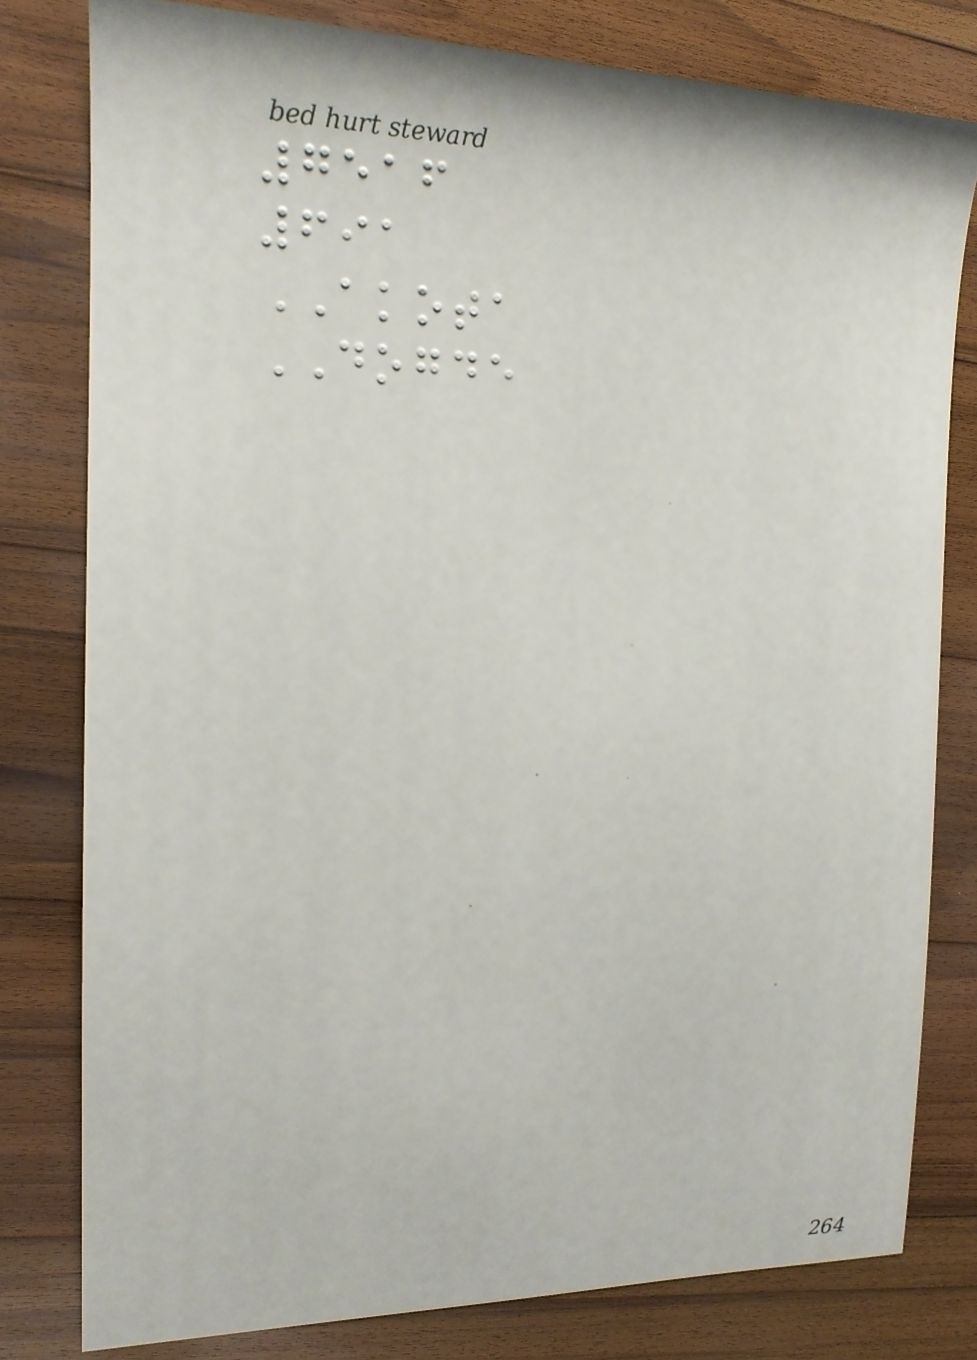7516
691
AKOTA
DOGDE
